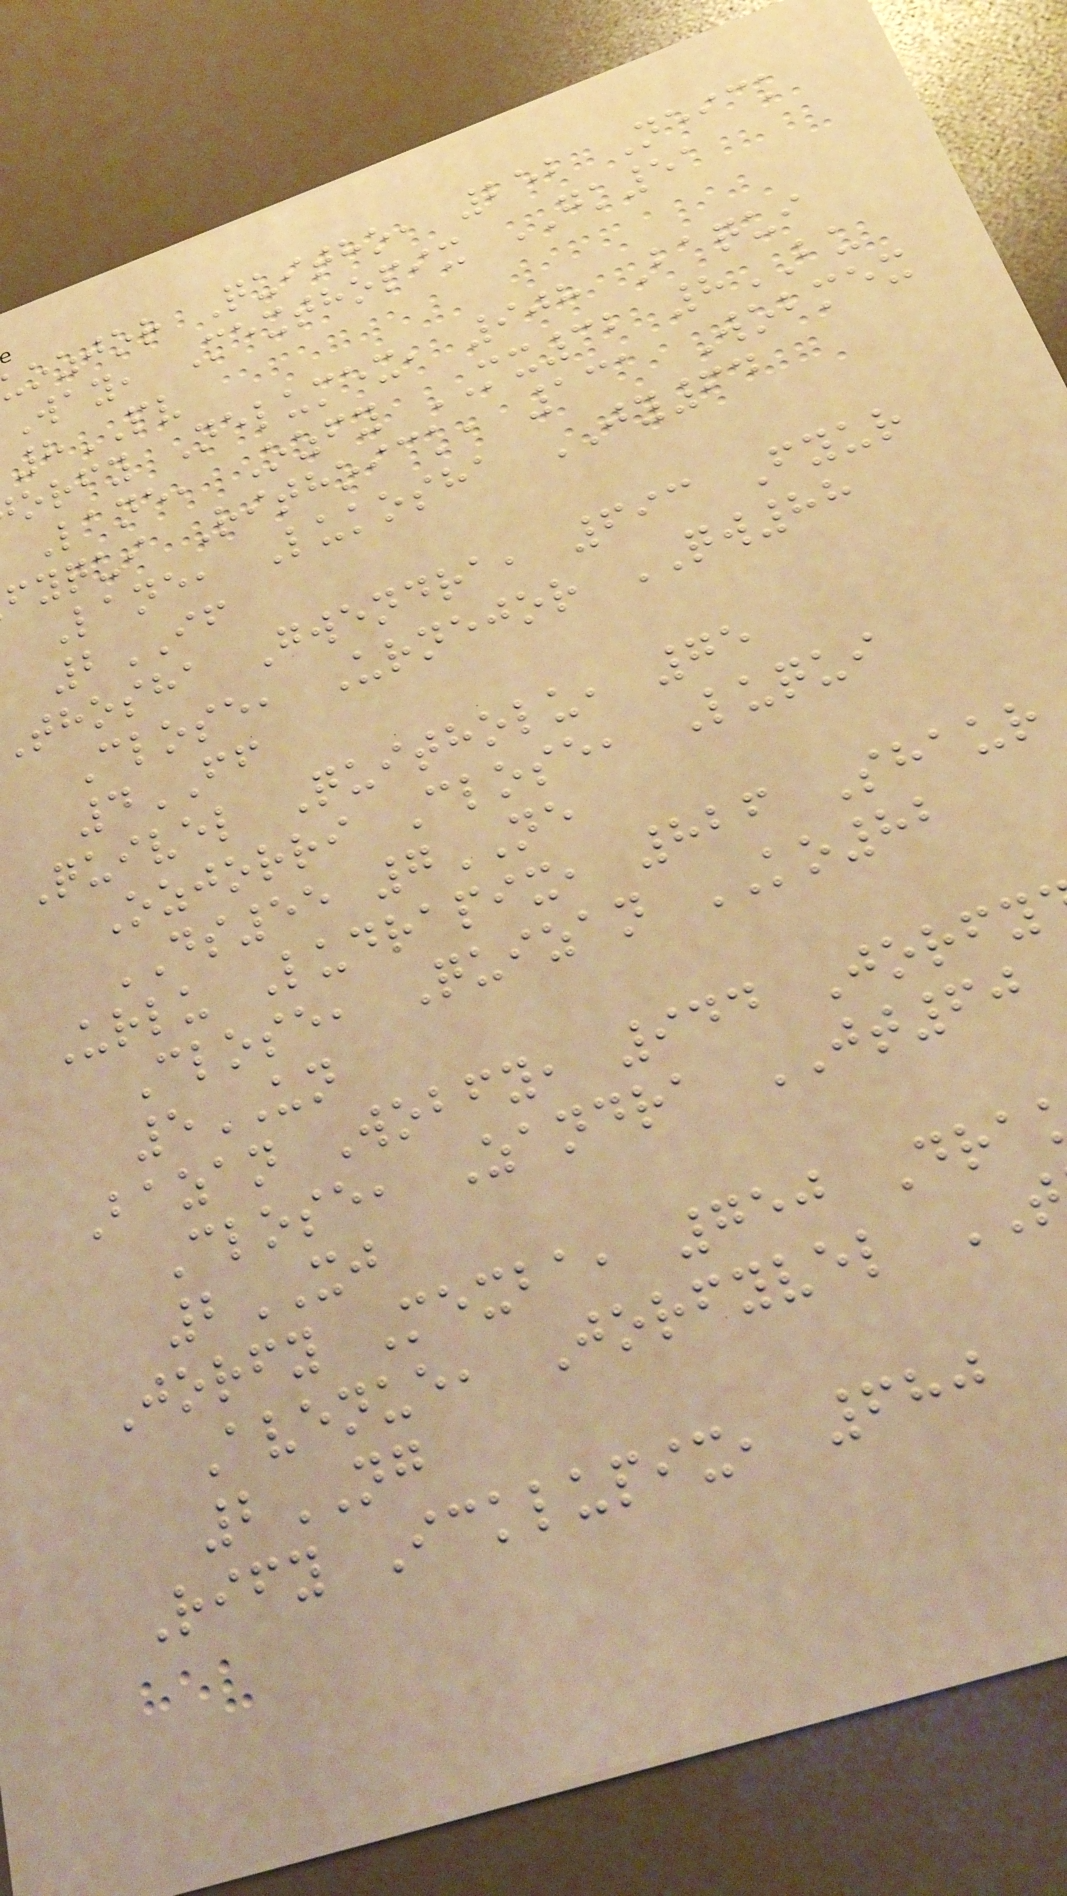ozjor Quitho, 252 Neick
Way, Mexthopix GK51
8PV
orfy Nelumex, 908 Baqui
Lane, Ozfy MX32 8BU
fyqui Rithoick, 131 Wobmex
Lane, Lukosha JY64
2IF
thosha Gwendra, 693 Fyur
Close, Urnejor QW88
4FF
Quivel Quitholu, 75
Ozjorri Close, Luqui
DS55 7NE
Urlu Ludrapix, 826 Shaur
Close, Quizan KO82
5UN
Bazan Wobfy, 944 Jorfy
Close, Zandra JT60
2XJ
Jorfy Mexba, 750 Dra
Avenue, Jorfyvel
2NG
Rify Icklupix, 680
